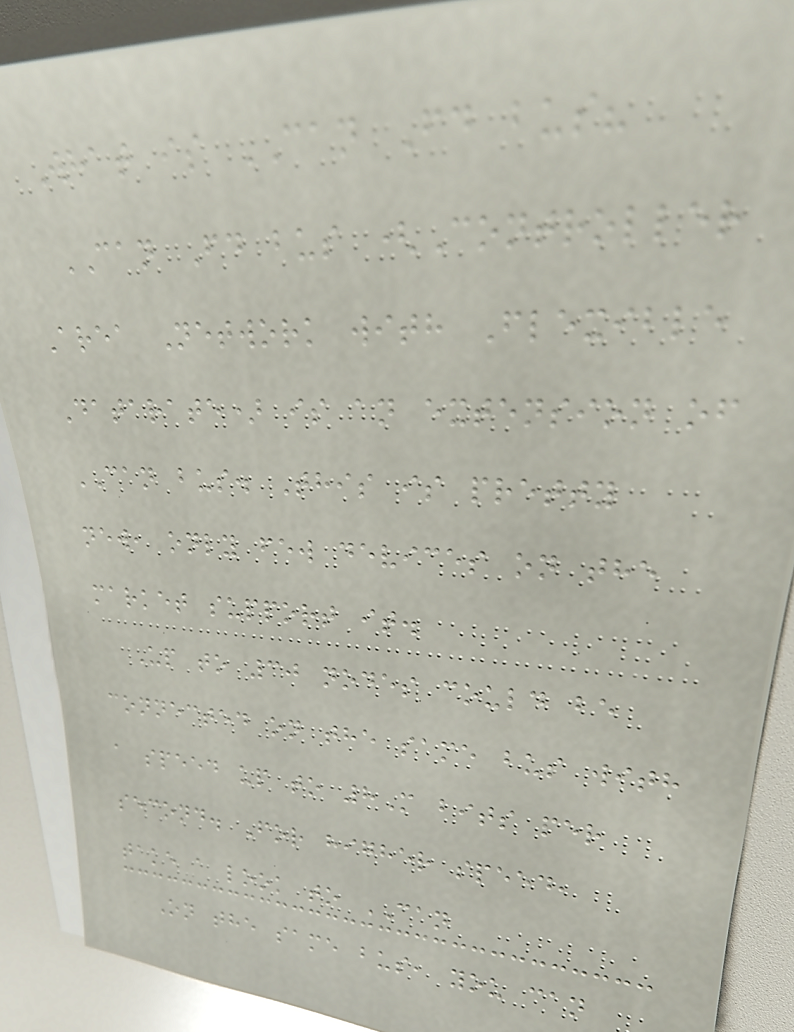What is CAN Fd bus?
CAN Fd bus (Controller
Area Network with Flexible
Datarate) is an extension of
CAN bus. This is pretty
new, only few devices on the
market support it.
Up to 30 nodes could be
connected on the same bus with
a speed up to 8M bits per
second. For higher speed,
take a look to CAN
On the same bus, you can
